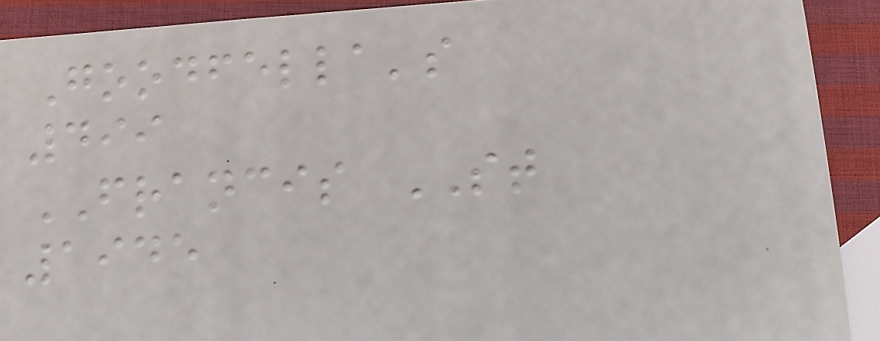Goodfella's
499
FRANCIS ST
1945
